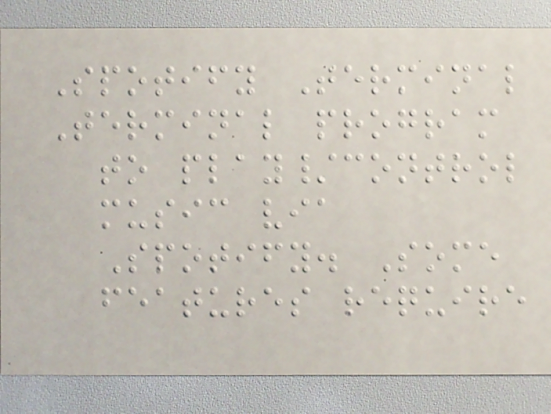Spotify Terminal
Terminal program
to play/control
music via
Spotify. Some
features require
